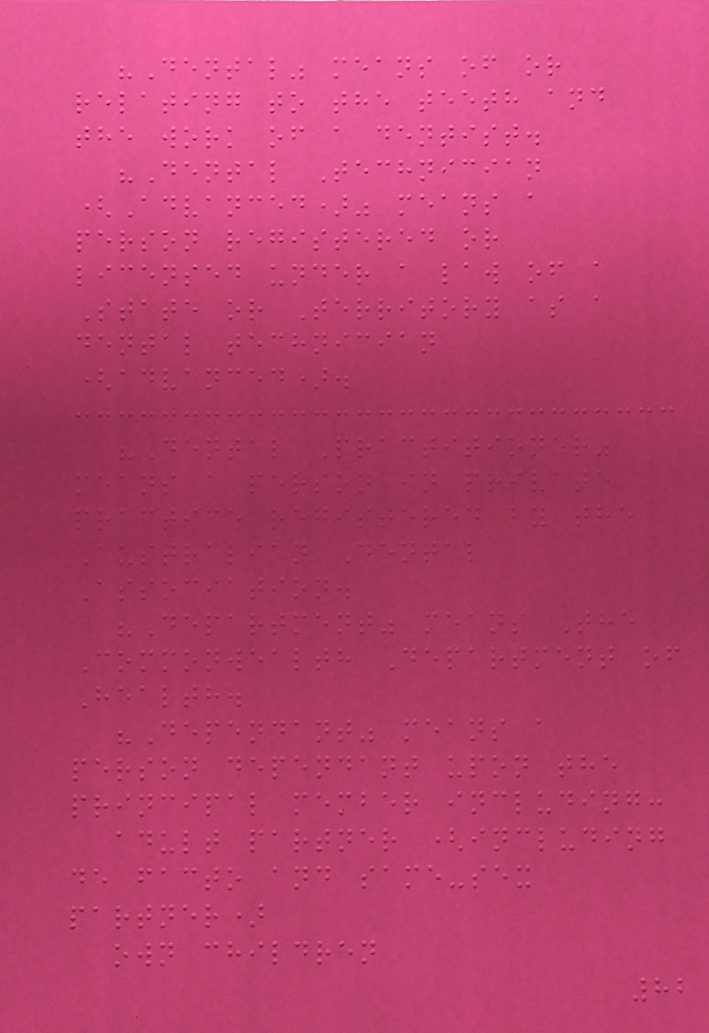"Dental" means of or
relating to the teeth and
the work of a dentist.
"Dental Technician
(Advanced)" means a
person registered or
licensed under a law of a
State or Territory as a
dental technician
(advanced).
"Dental Practitioner"
means a person in private
practice registered by the
Australian Dental
Association.
"Department" means The
Commonwealth Department of
Health.
"Dependant" means a
person dependant upon the
principal member including:
adult partner (including
de facto and same-sex
partner)
own children
82
